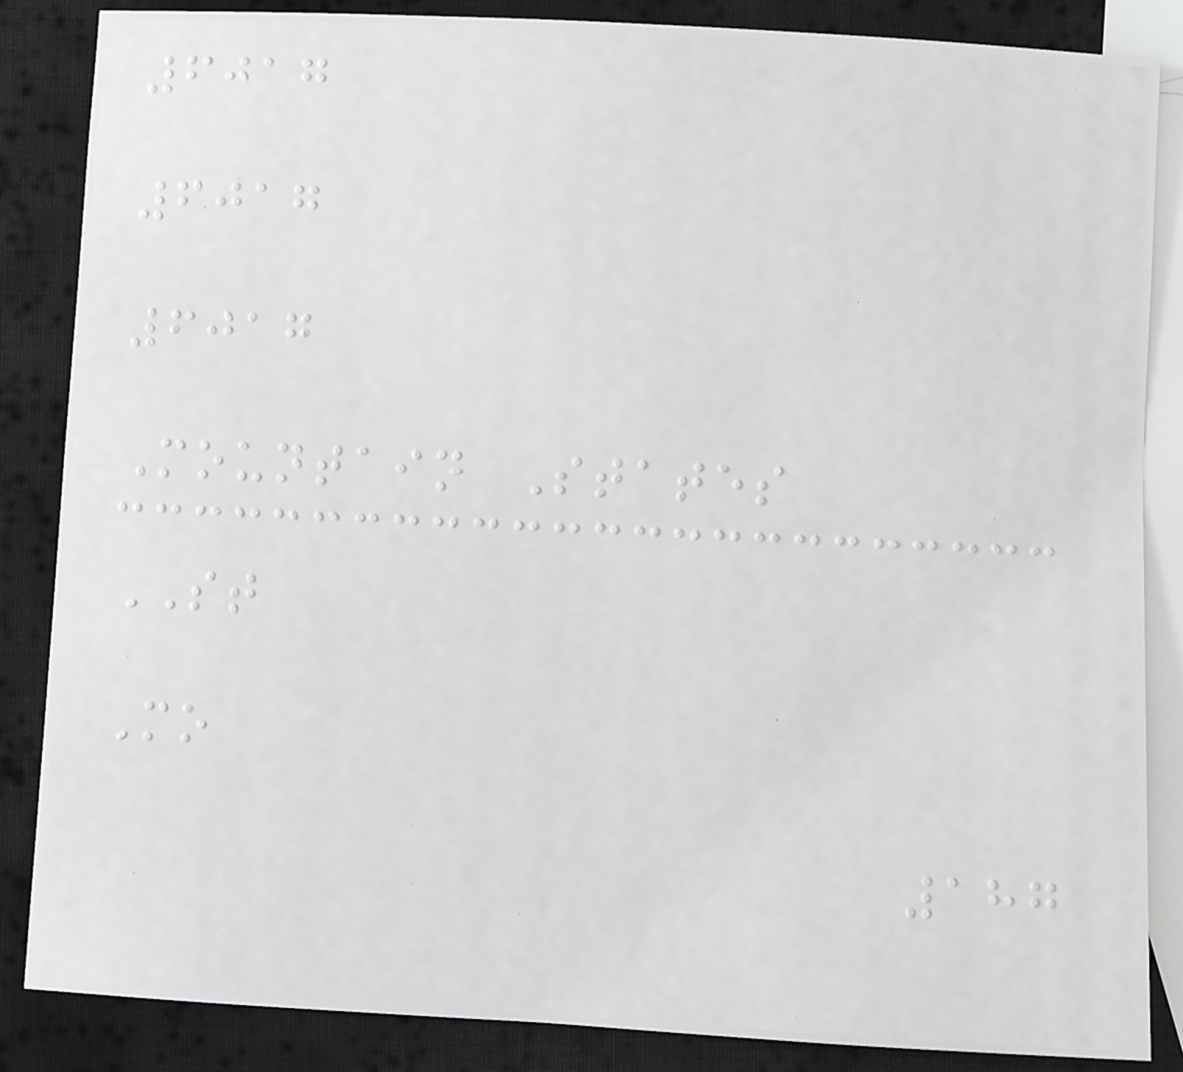6017
6017
6017
Mountain States
ST
Mo
187
